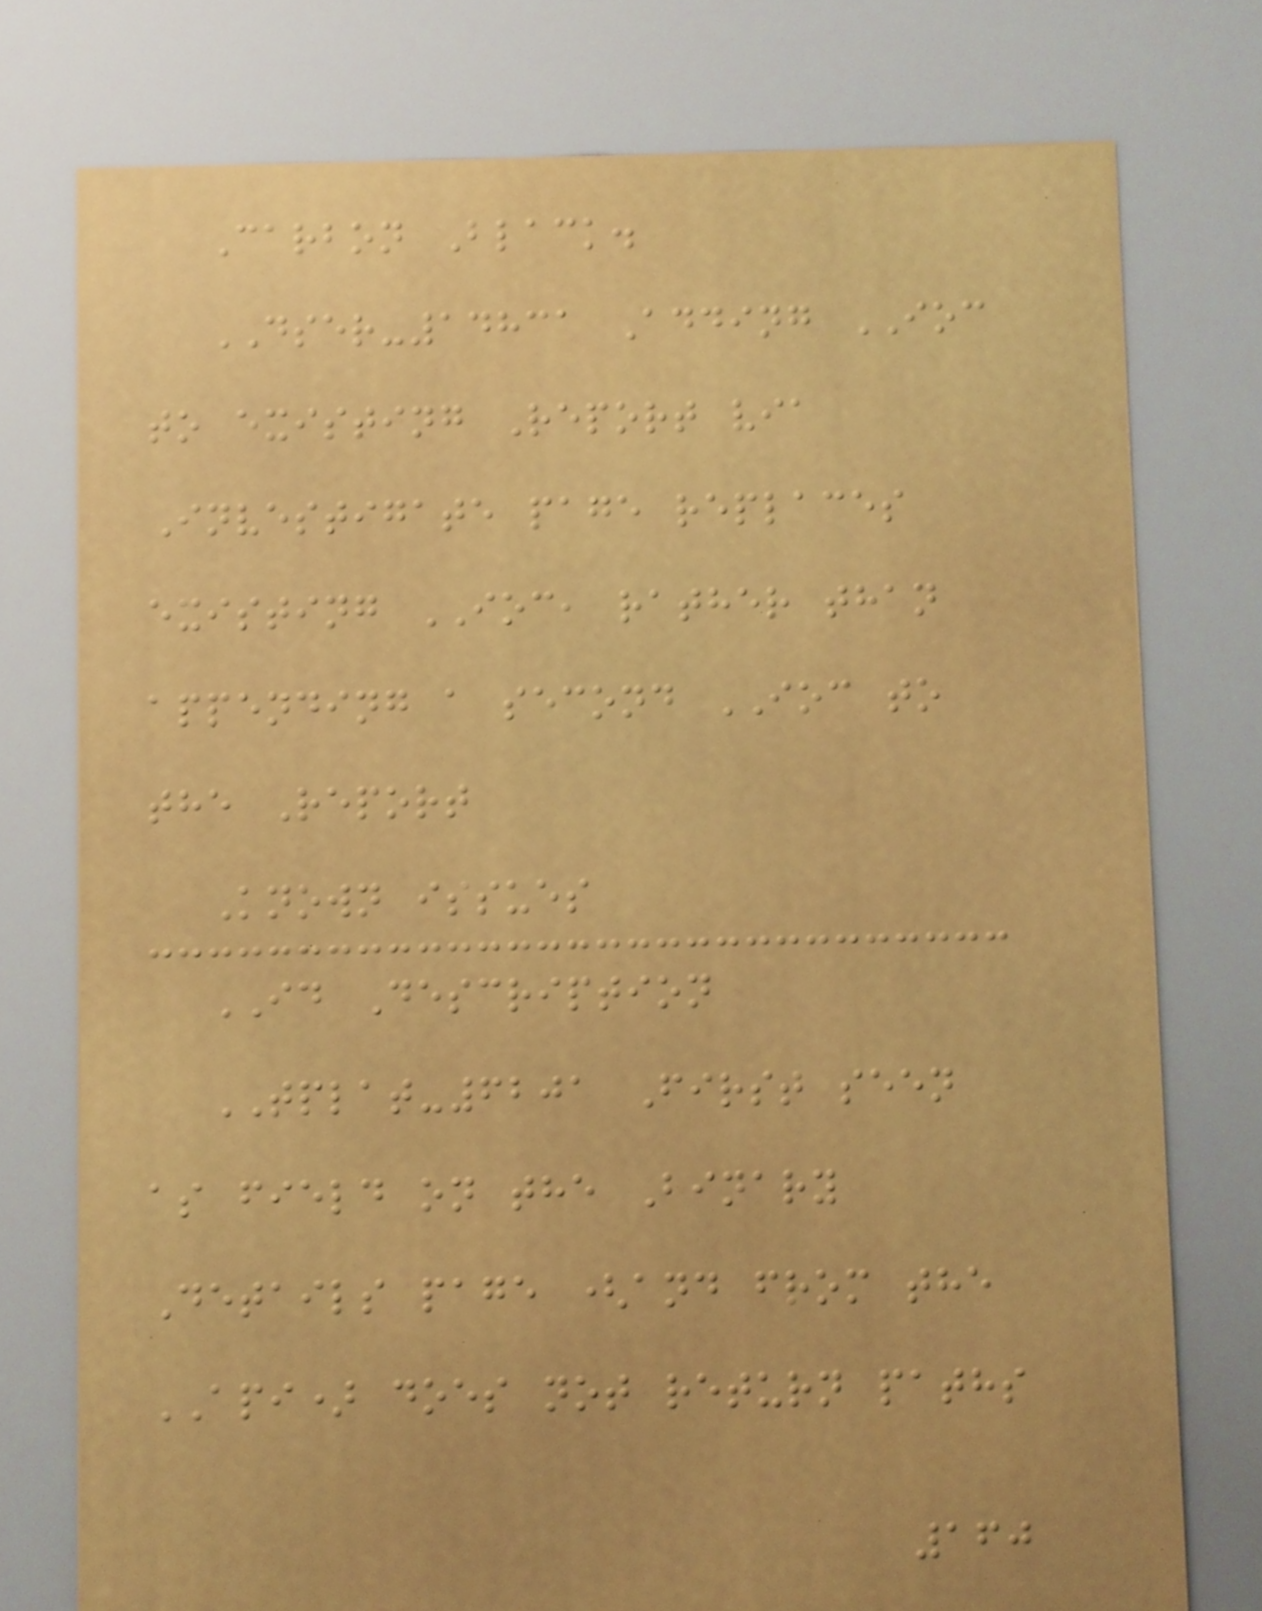Carbon Black.
DSER-14831 Adding IOC
to existing Report via
Investigate page replaces
existing IOC, rather than
appending a second IOC to
the Report
Known issues
ID Description
TPLAT-6201 First seen
as field on the Binary
Details page (and from the
API) does not return paths
160
